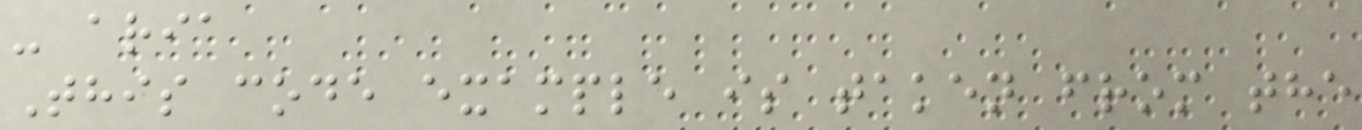- aria
This code example is taken from the
